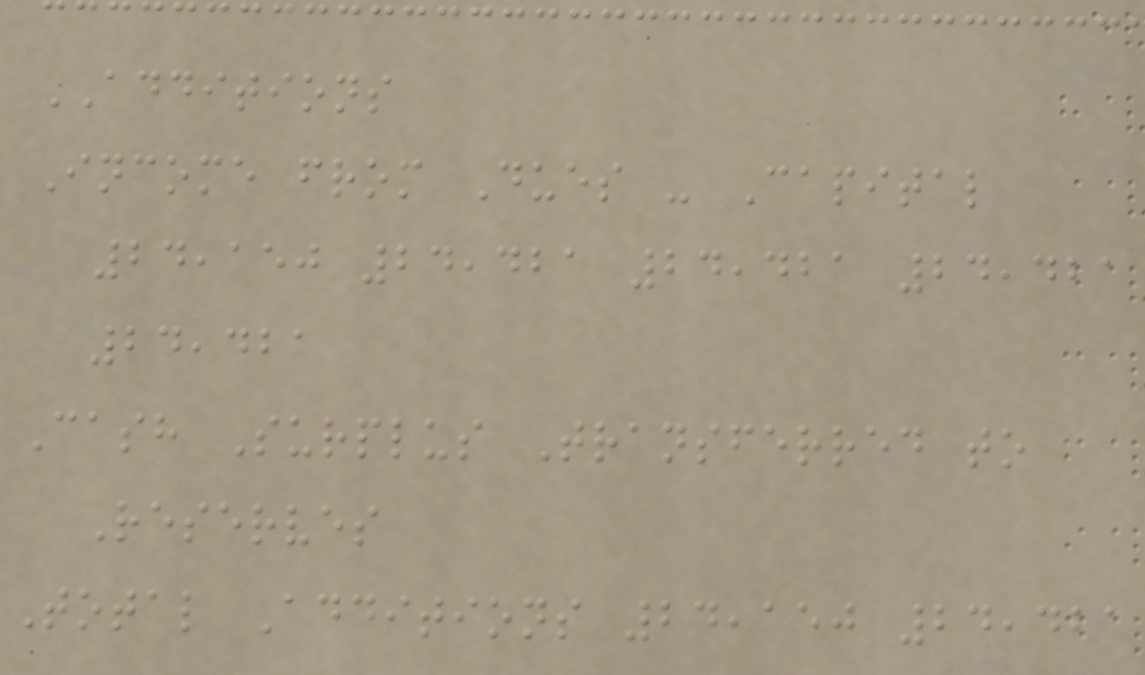ADDITIONS
Income from Dues - Capital
24,150 24,421 24,421 24,421
24,421
Cash Surplus Transferred to
Reserves
Total Additions 24,150 24,421
